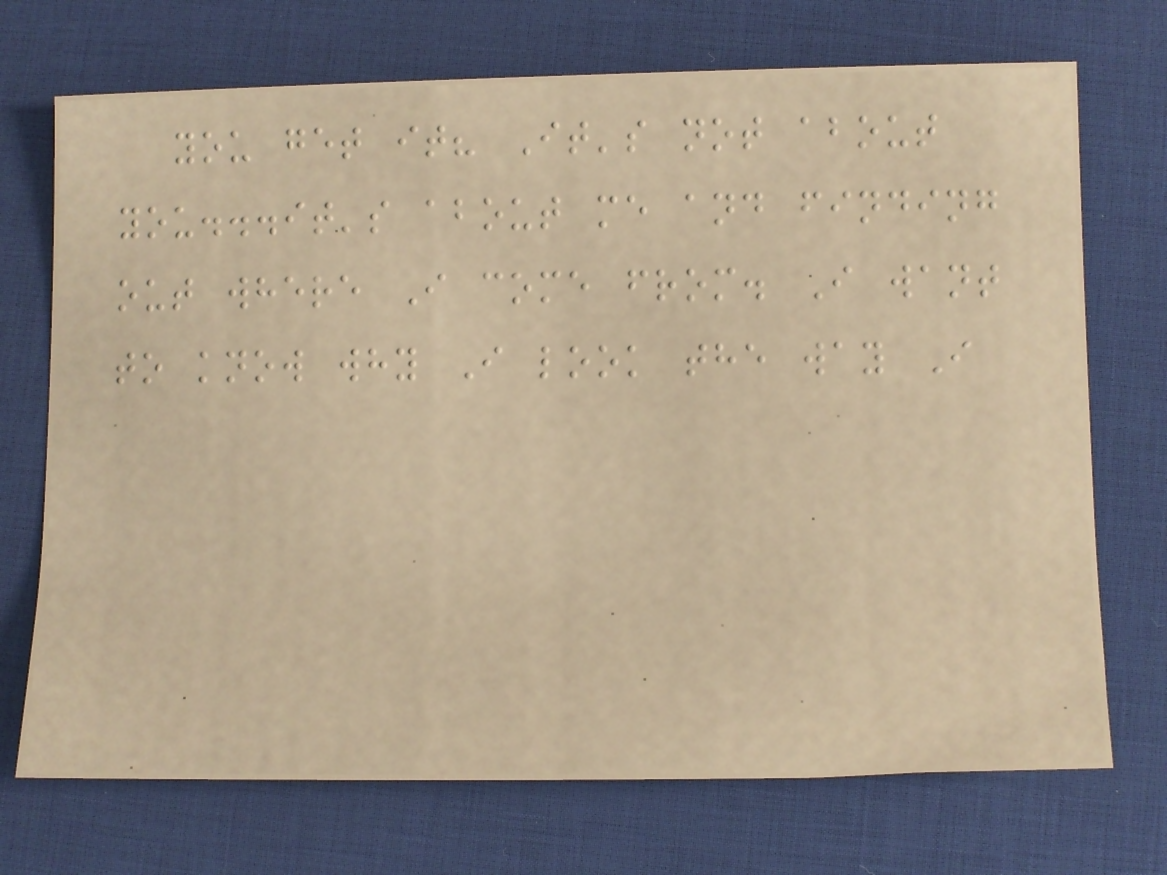you get it? It's not about
you...it's about me and finding
out where I come from. I want
to know why I look the way I
